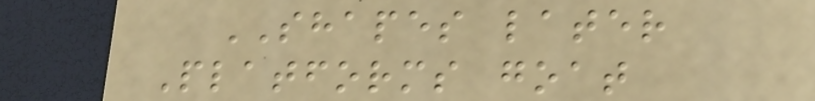SHAPES later
Platforms goat
